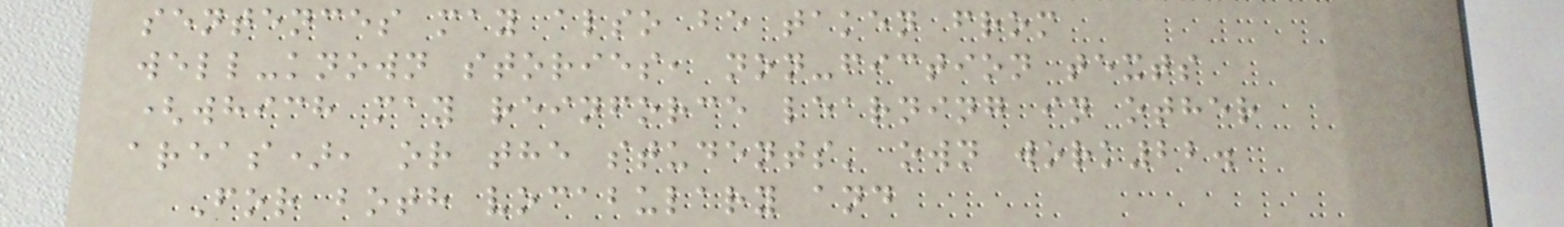sentences may also be taken from
well-known stories, non-fiction texts
(which may reinforce learning in other
areas), or the students' own work22.
For both vocabulary and
